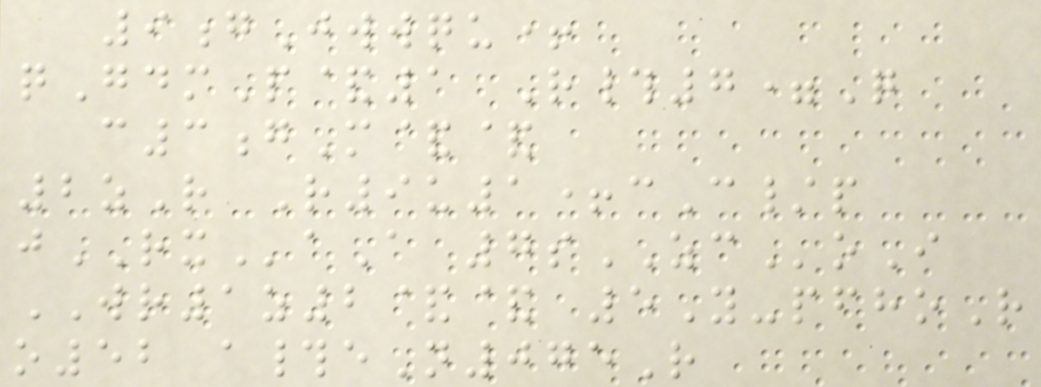9gJwwqu+
qGdmP&1 R#7=Q
c3gM&&
2zR R9u1+cC/p
jRXaA 7sZCoI
WR1z2&& 5Y-pfhoR
o52 a#eN075R
